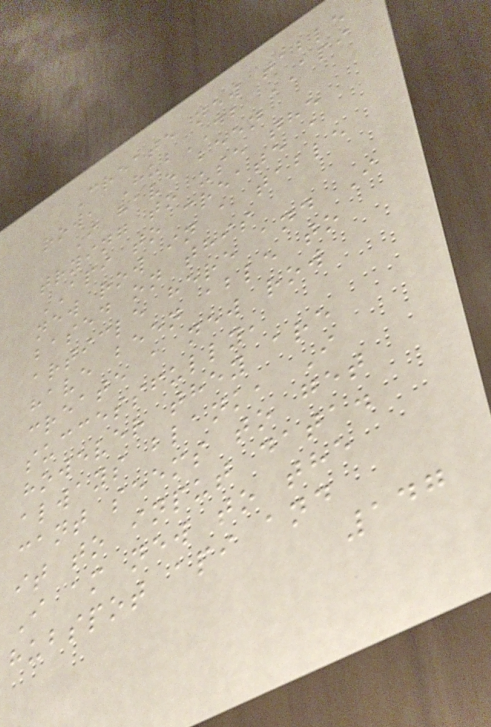Create new table
row, HubDB API
I have been
trying to use the
API to create a
new row in a table
based on this
article here and I
have been able to
create a new row
successfully,
however they are
always blank, I
cant seems to get
it to input data.
I am new to the
hubspot api and
147
